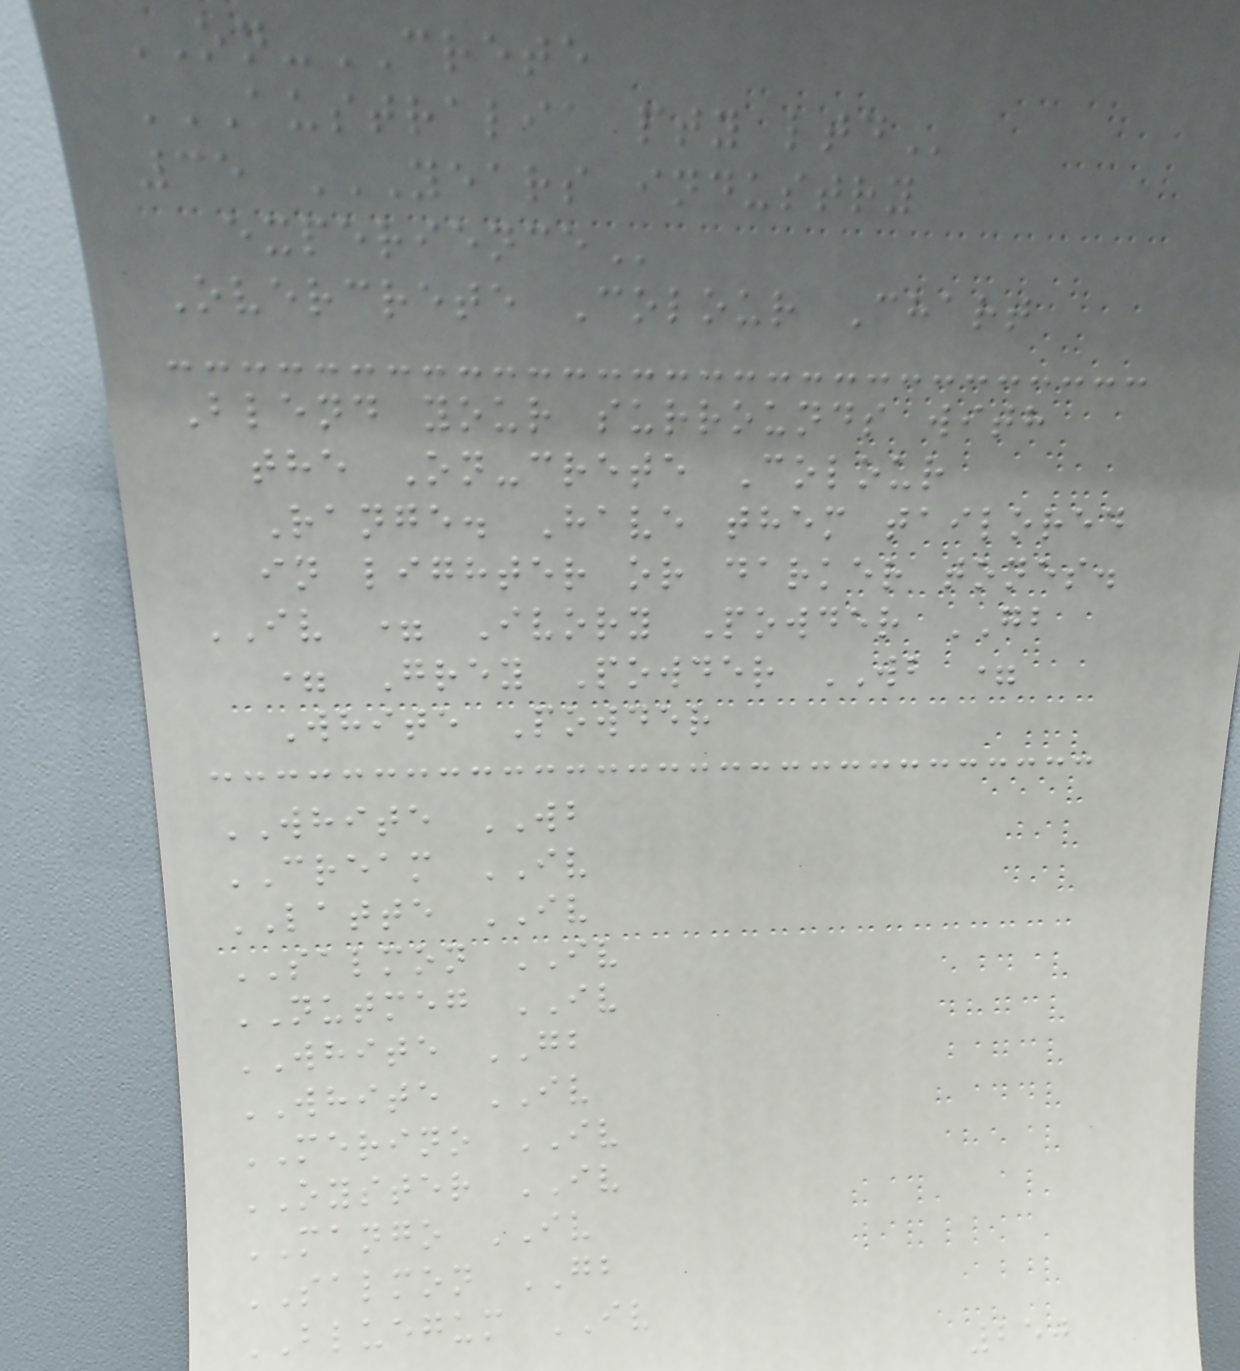ON-CRETE
AUSTRALIA PTY LTD
35 YEARS INDUSTRY
EXPERIENCE
Overcrete Colour Chart
Blend your surrounds with
the On-crete Colour
Range. Have them tailored
in lighter or darker tones.
IV = Ivory Powder GB
= Grey Powder WB =
White Powder
WHITE WB
CREAM IV
LATTE IV
SALMON IV
NUTMEG IV
WHITE GB
WHITE IV
MERINO IV
OYSTER IV
MANGO IV
SALMON GB
BLUEGUM IV
250
